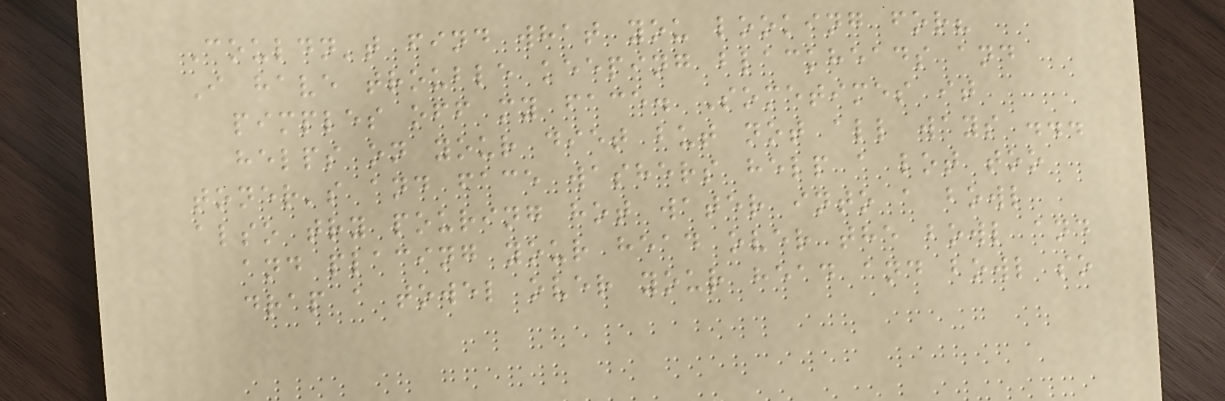Couldn't find what you looking for?
I have trouble keeping blackheads and
pimples off my face. Sometimes it
helps on your diet but not all ways ...
toner's and face washers help a lot too
also try pouring hot water into a bowl
and placing your head over the bowl and
drap a towel over your head and bowl so
